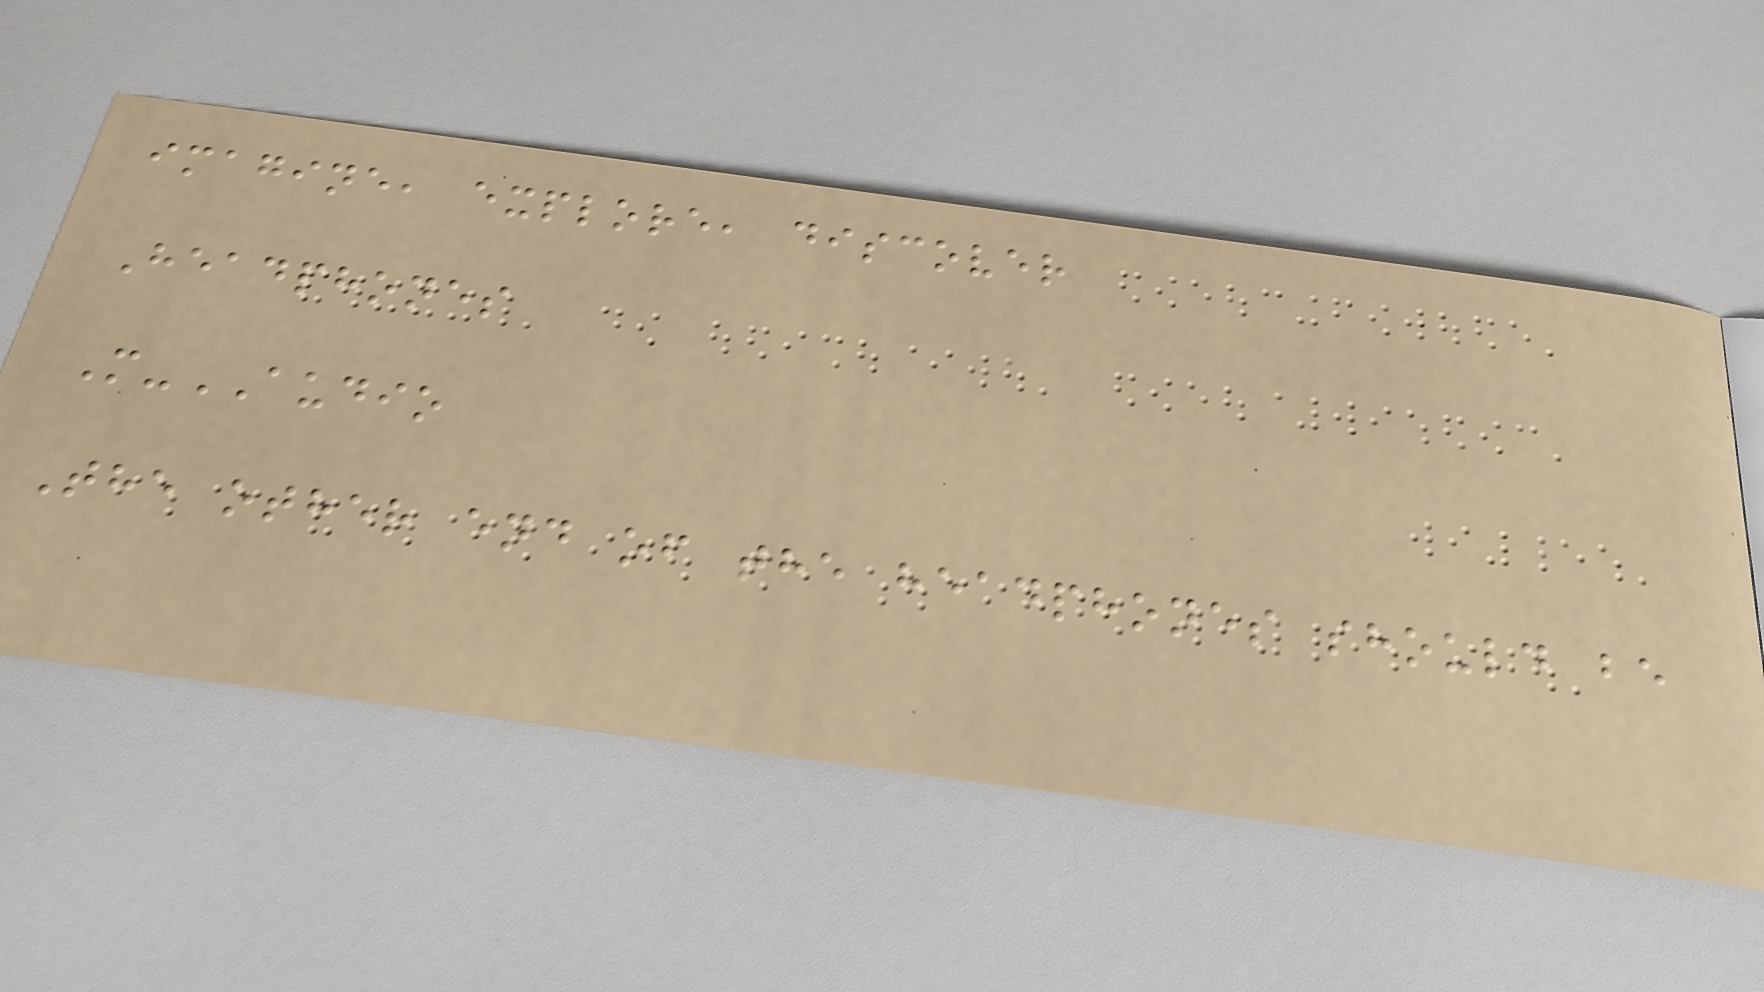imagine, explore, discover
Headphones
M-AUDIO
The other end of the headphones should be
